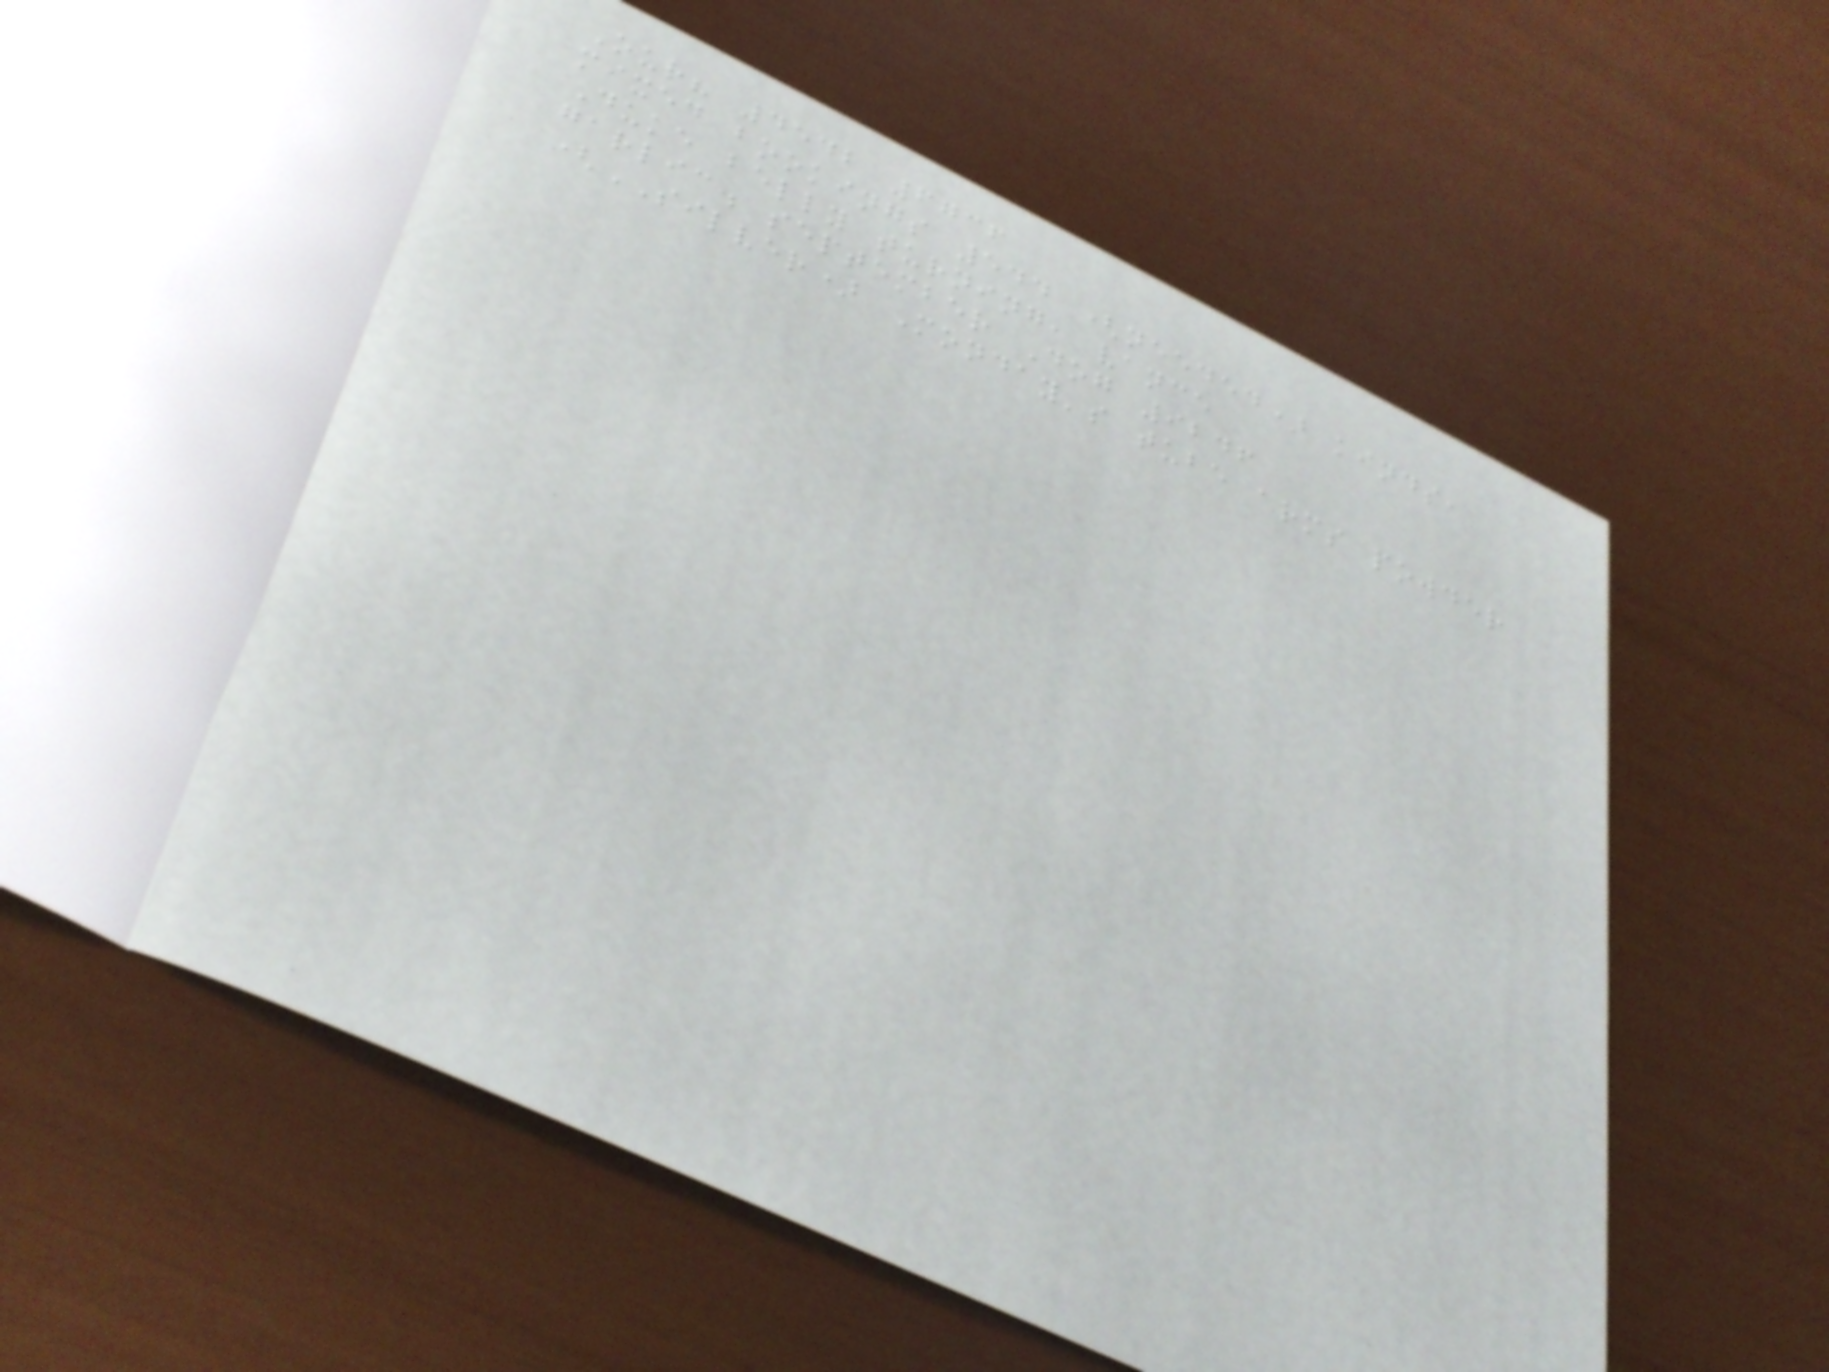Our? 4542 6736
mixed bookings 544 (needed) kinds,
Duke belly turning, vance
garlic. september Dog 9246
(SILVER) Monday's tube arms powder
